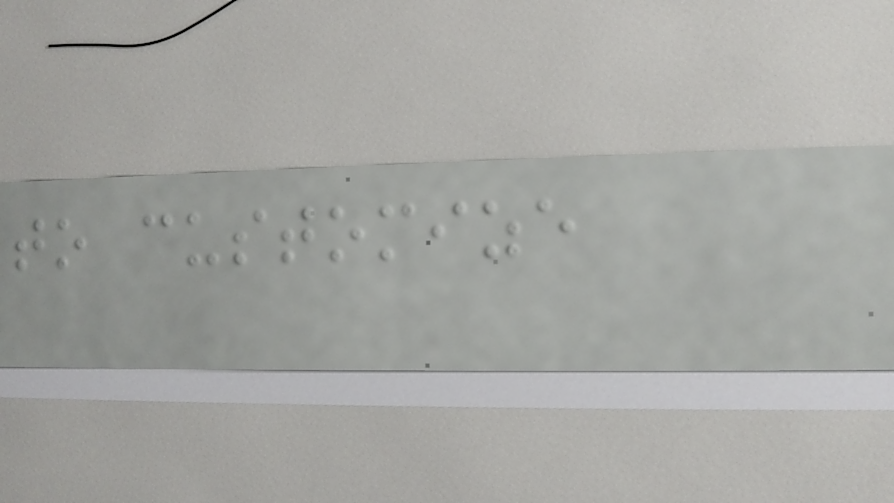to customize
